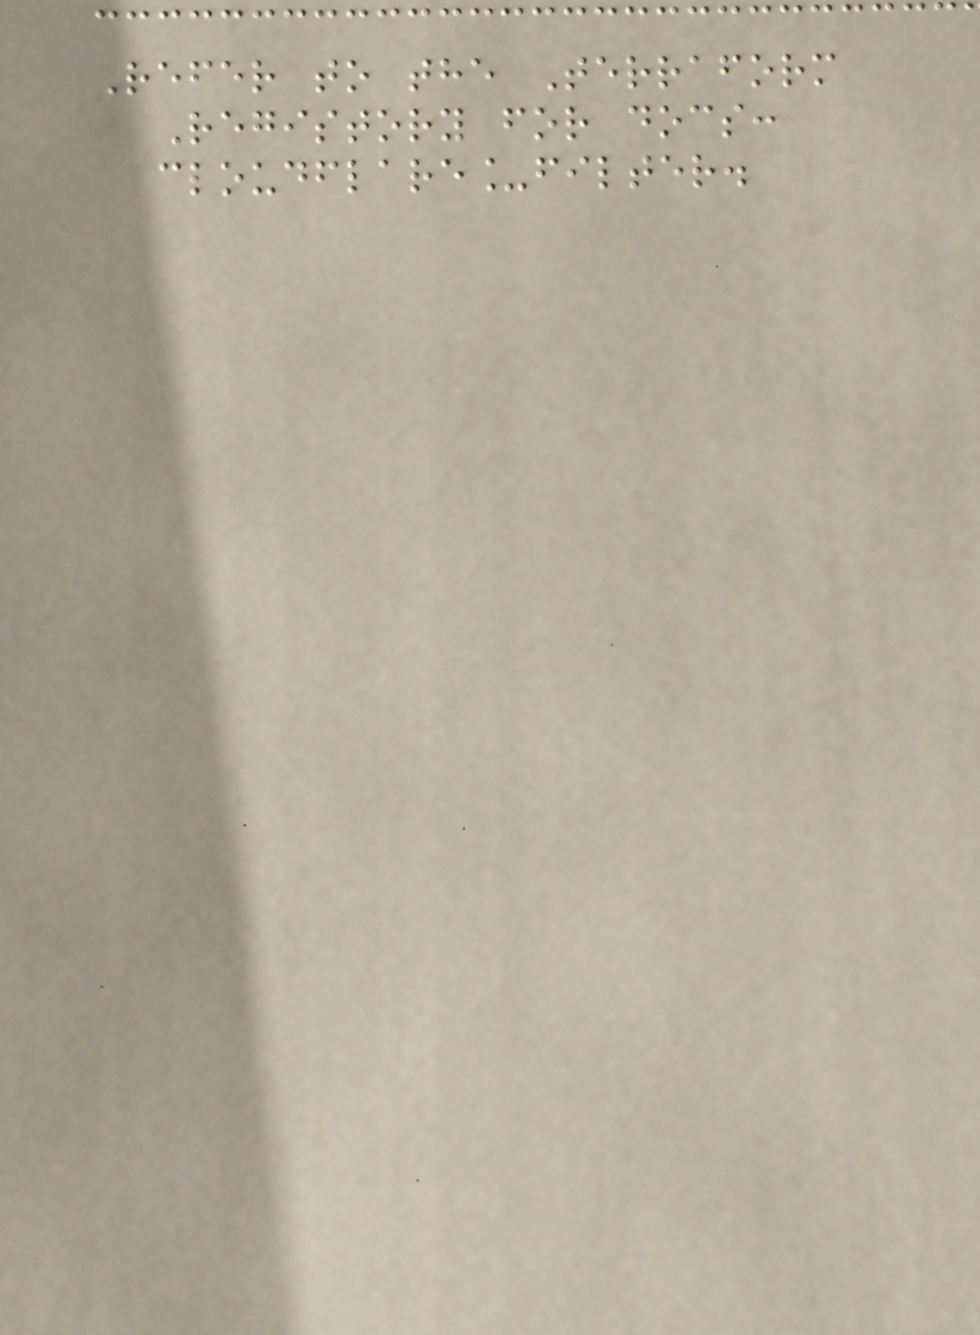Refer to the Terraform
Registory for docs:
cloudflare_filter.
